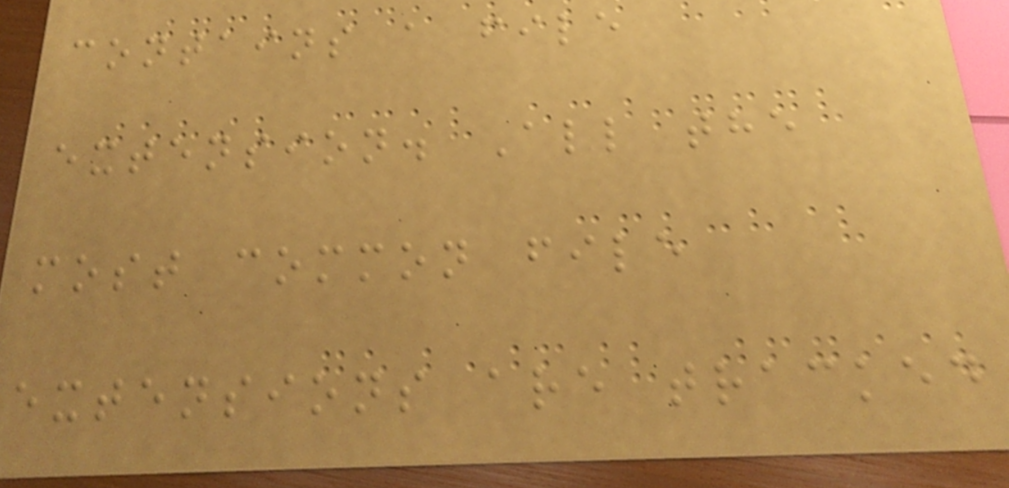contains a file
extension. All the
most common file
extensions are tracked
